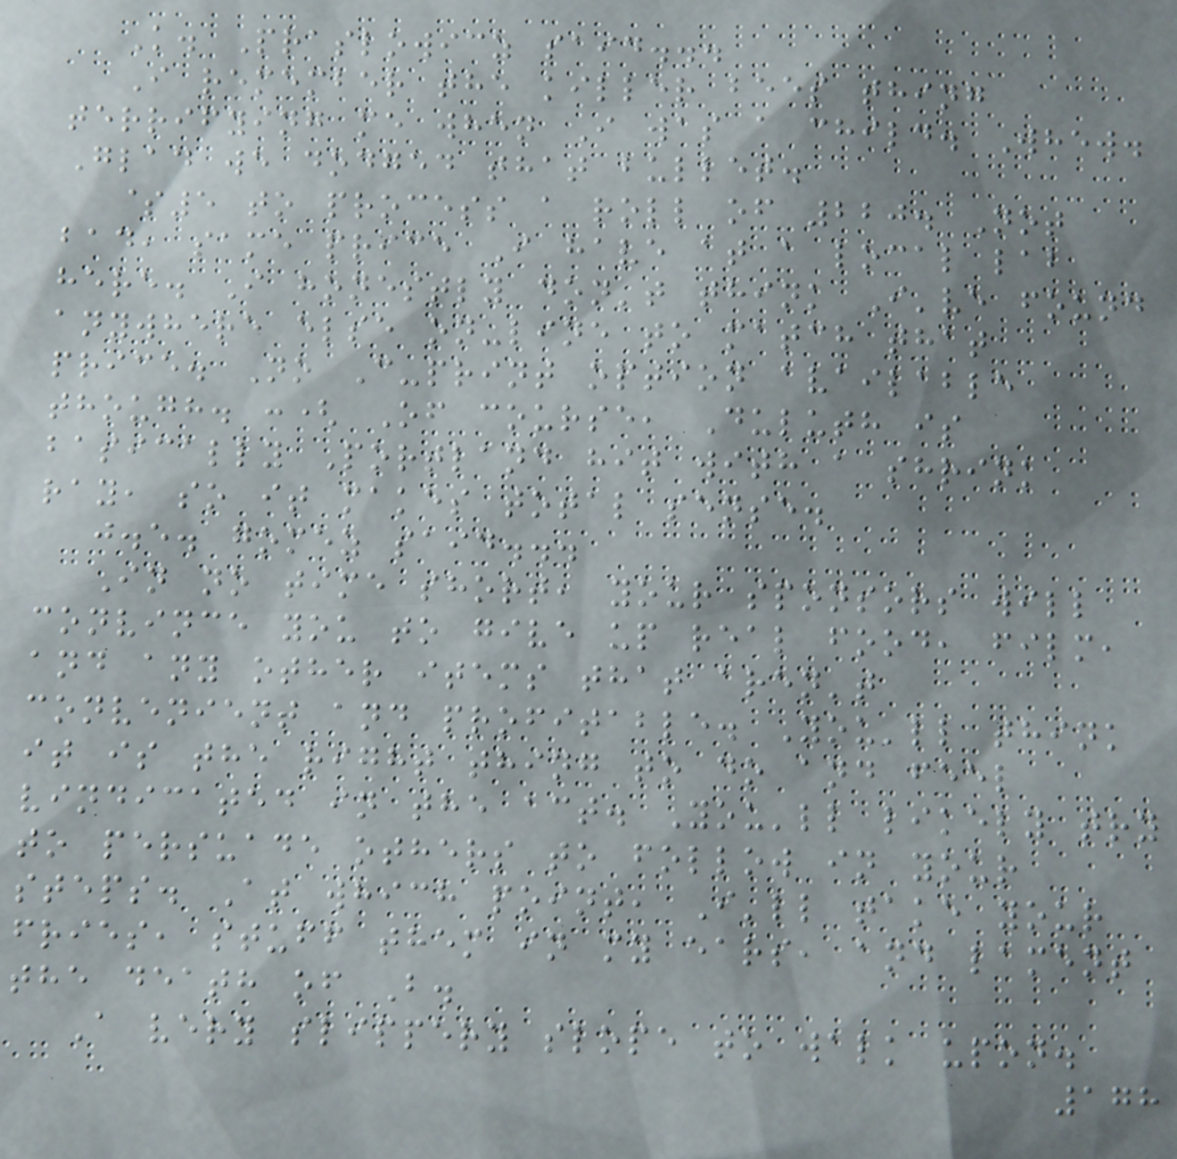K. Praslowicz said...
I remember the killer bees thing
terrifying me when I was a child. Whew.
Glad we dodged that bullet.
$5 to process a roll of 220. Not
bad, same price I have at a local lab
here. I honestly don't think I've found
anywhere else on-line to match that
price. No C-print option available
though. :( Of course, Duluth is
basically Portland hit with a shrink
ray, so it makes total sense.
j.e. gomez said...
In no time short, your sponsors will
convince you to give up real food, film,
and any other items that aren't
convenient and profitable. You'll think
it is the right thing to do and feel
vindicated in the act. You'll likely try
to persuade others to follow in your
steps. At which point, I'll take your
fries, stuff them in my ears, and lament
the death of B.
A very slippery slope to walk upon.
178
